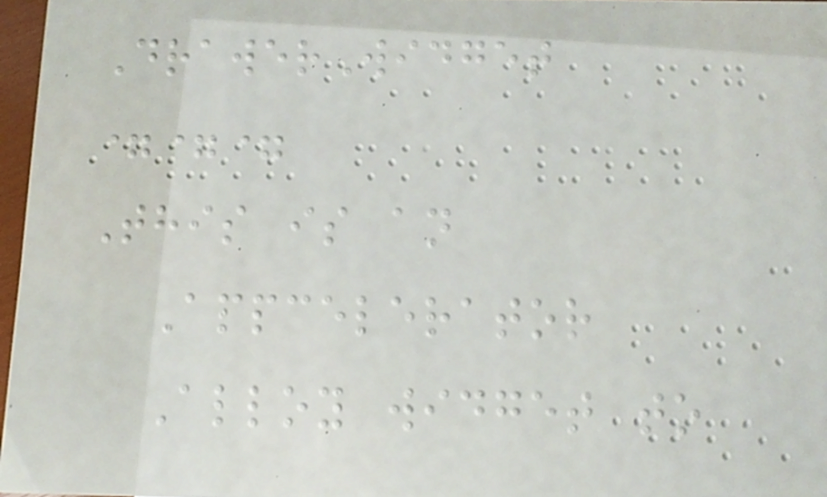DrawerWidget
===
This is an
Appcelerator
Alloy widget to
